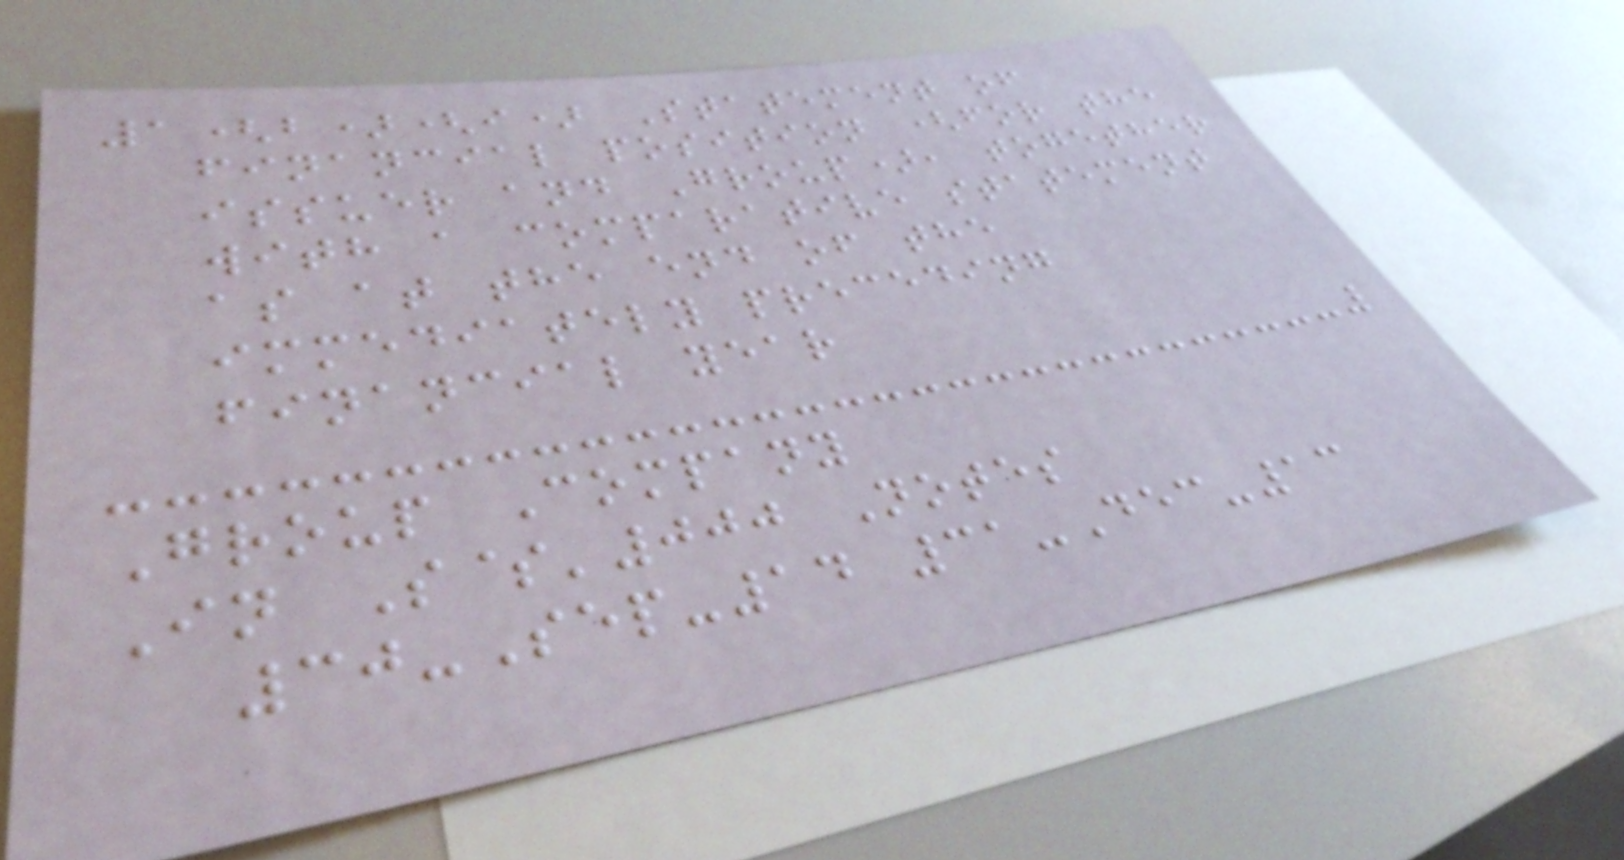1(b)(i) Statement of
financial position (for the
issuer and Group), together
with a comparative statement
as at the end of the
immediately preceding
financial year
Group Company
In S$'000 Notes
30-Sep-14 31-Dec-13
